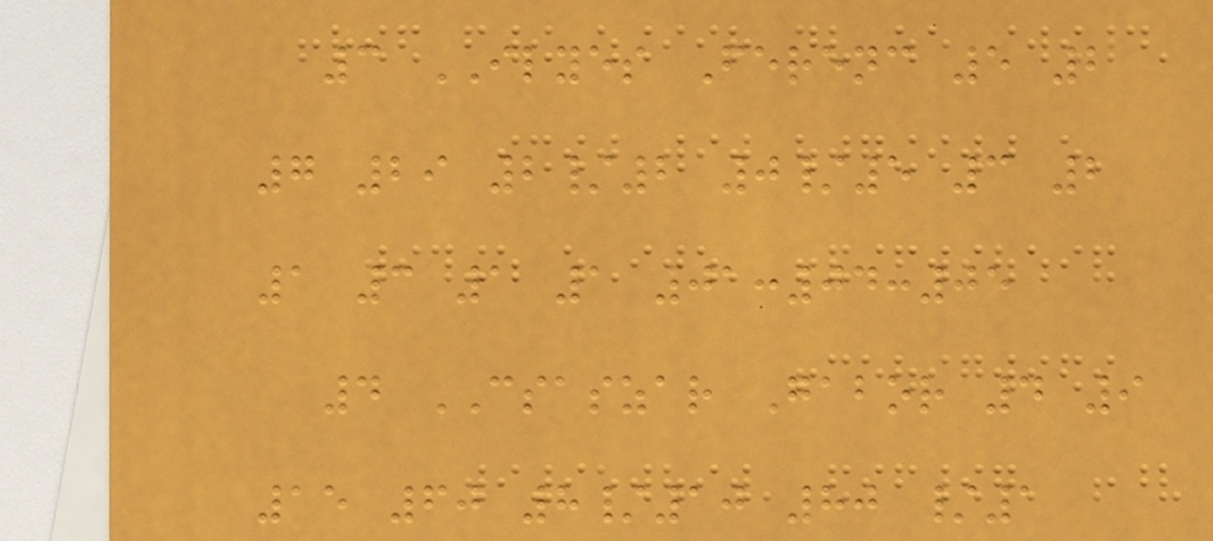3 ILYES Ferenc 5 2
7 29 2/2 0/5 3 2
1 3 1 1 01:04:05
4 CSASZAR Gabor 4 9
15 60 8/10 80 /1
